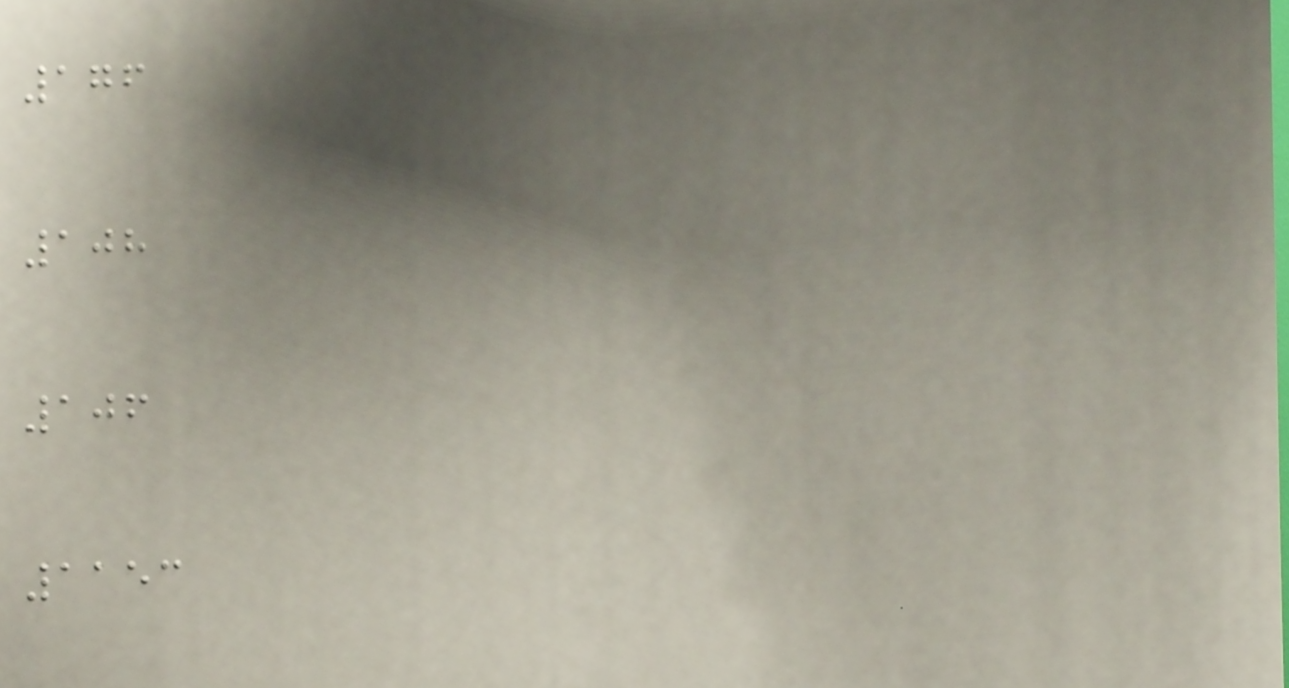176
108
106
1153
